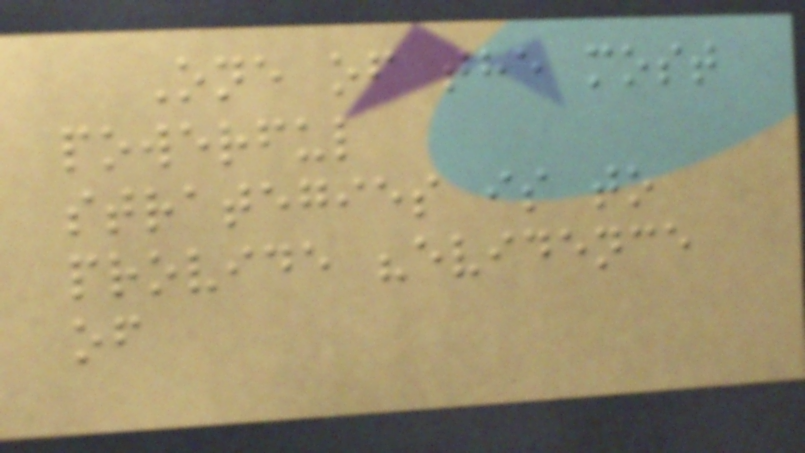One of the most
powerful
strategies is to
provide "evidence
of
